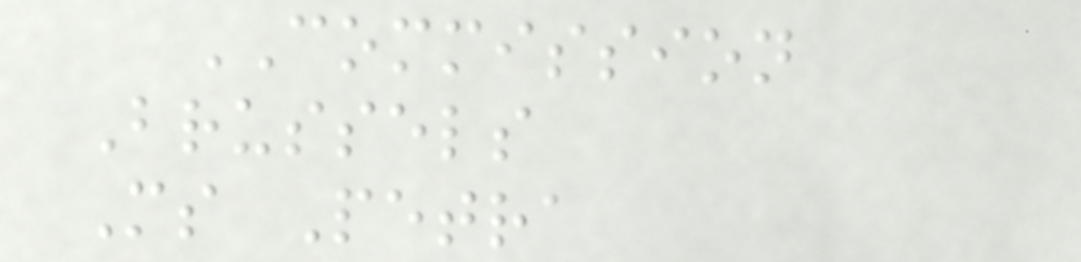COMMISSION
Brussels
Ms Petra
